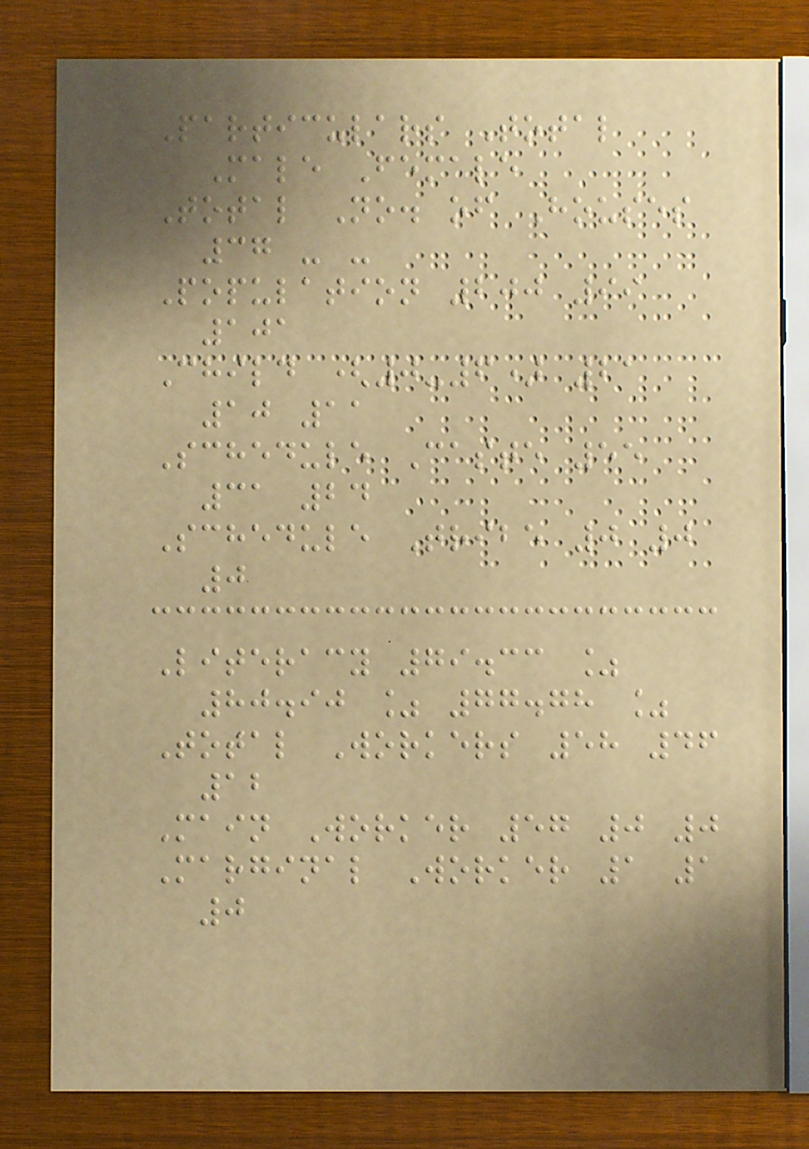Particulars Total
Male Female
Total No. of Houses
37 - -
Population 200 99
101
Child (0-6) 21
10 11
Schedule Caste 55
31 24
Schedule Tribe 0 0
0
Literacy 79.33 %
80.90 % 77.78 %
Total Workers 58 46
12
Main Worker 57 0 0
Marginal Worker 1 1
0
